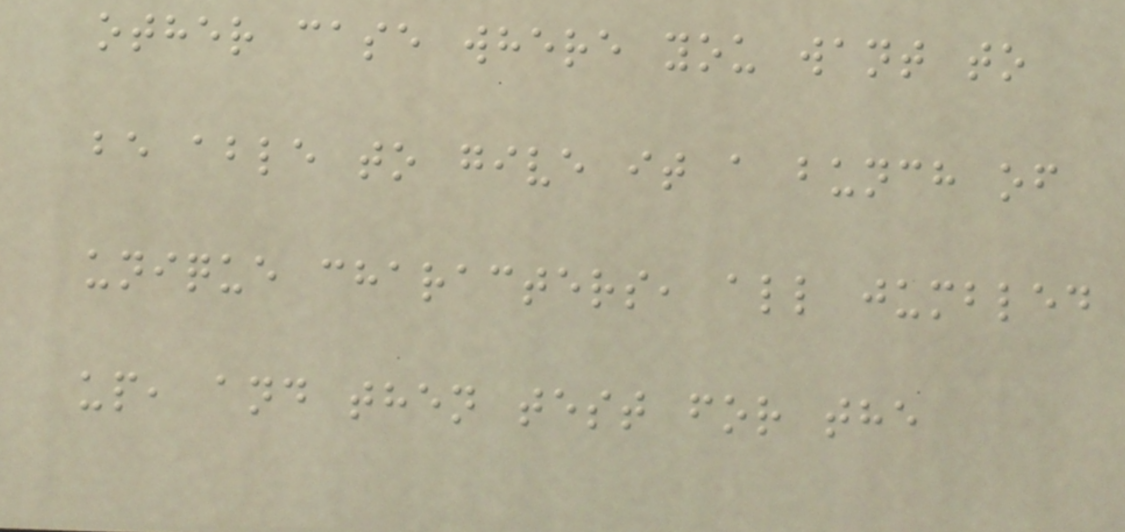other case where you want to
be able to give it a bunch of
unique characters, all jumbled
up, and then test for the
